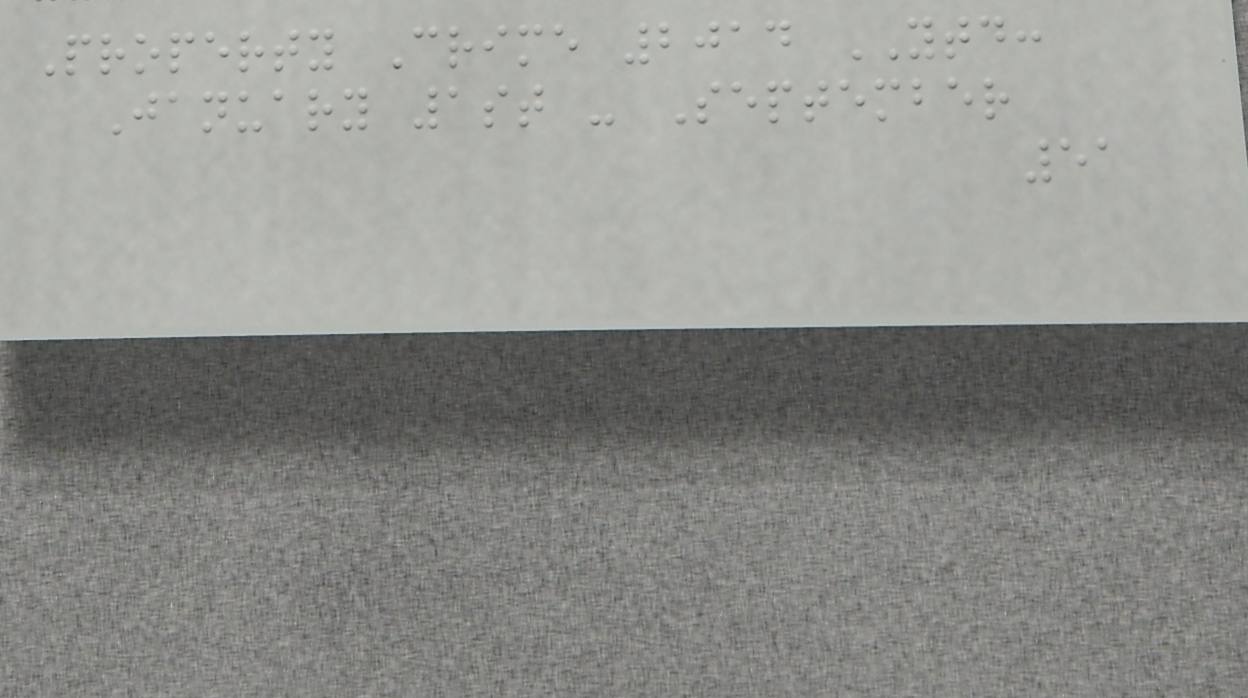Property Crime 2014 YTD:
January 1st - September
51
